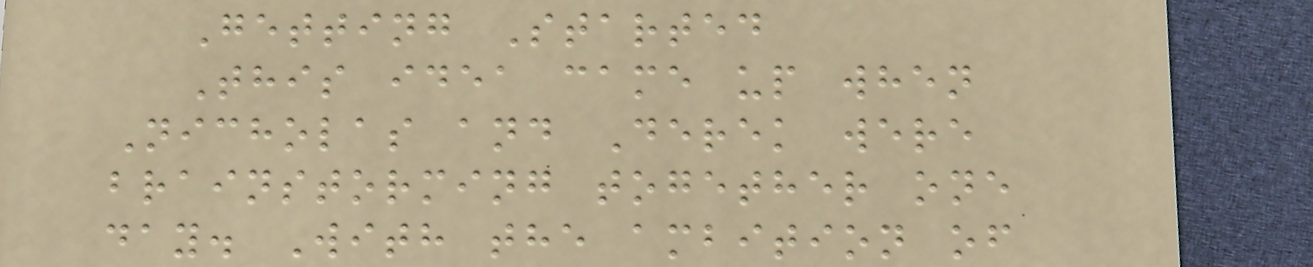Getting Started
This idea came up when
Nicholas and Derek were
brainstorming together one
day. With the ambition of
